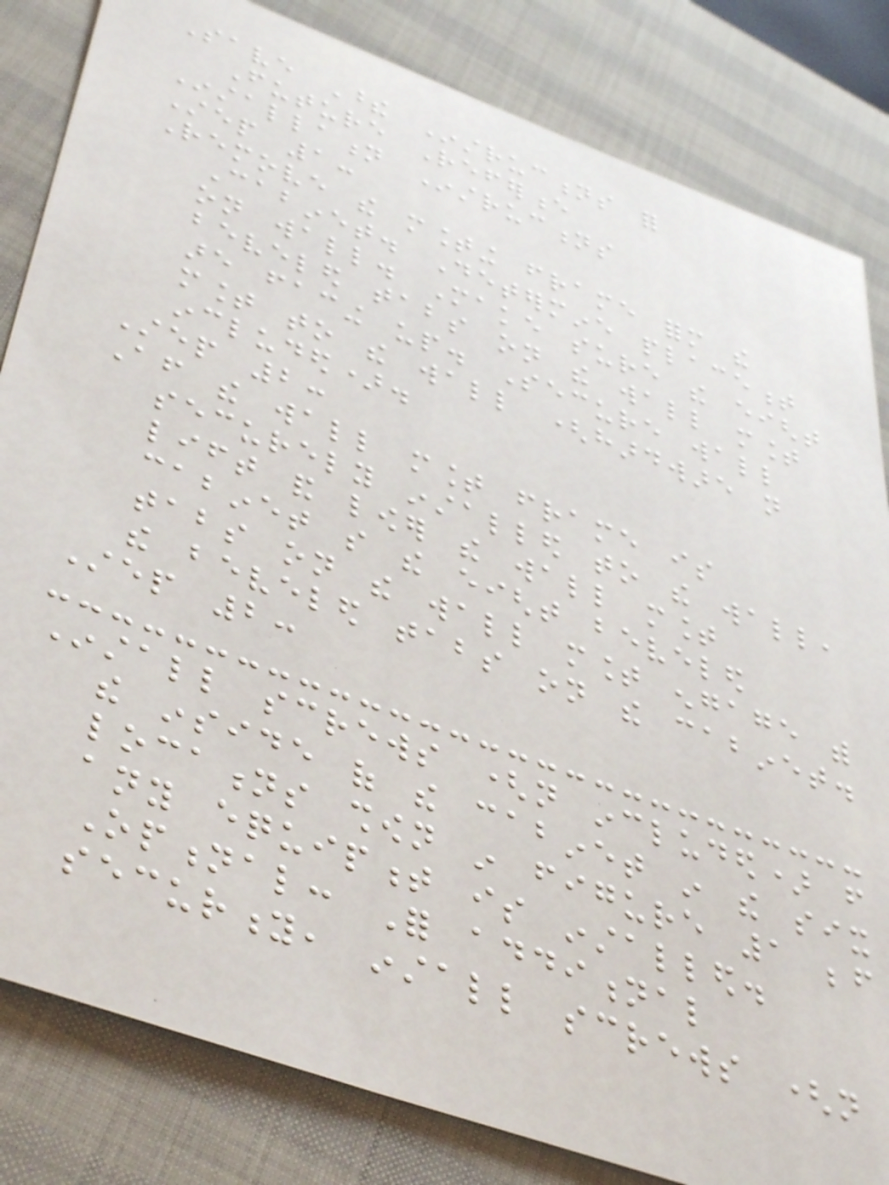Save These Instructions for
Future Reference
Installation Instructions
Step 1:
Remove the mounting frame form the
Cabinet. Determine placement
on wall. Make sure the eight
beveled tabs on the wall mount
are facing up. Secure wall
mount to the wall (hardware not
included).
Step 2:
After the wall mount frame is
securely installed to the wall,
lift and lower the wall mount
cabinet so the eight beveled
tabs on the wall mount engage with
the beveled tabs on the cabinet.
Step 2:
Install screws (not included) from
the inside of the cabinet in the six
locations shown in figure 1 before
any equipment is installed.
Optional: For additional
security, install screws (not
